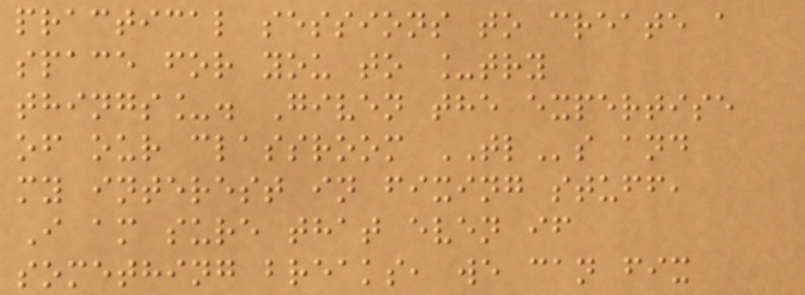practical sessions to create a
space for you to _try
things_. Given the expertise
of our classroom TLs and
my interest in fixing stuff,
I am sure that even if
something breaks, we can fix
